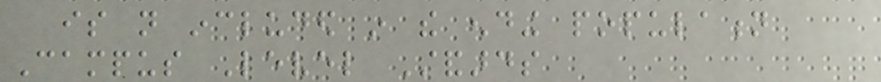is not included in the ending population
Campus Level Standards
